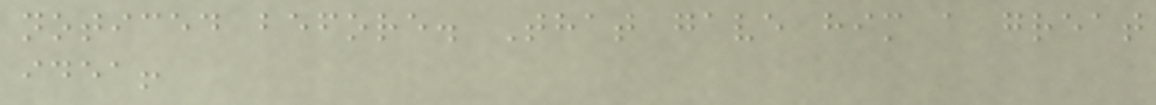noticed before. That gave him a great
idea!
